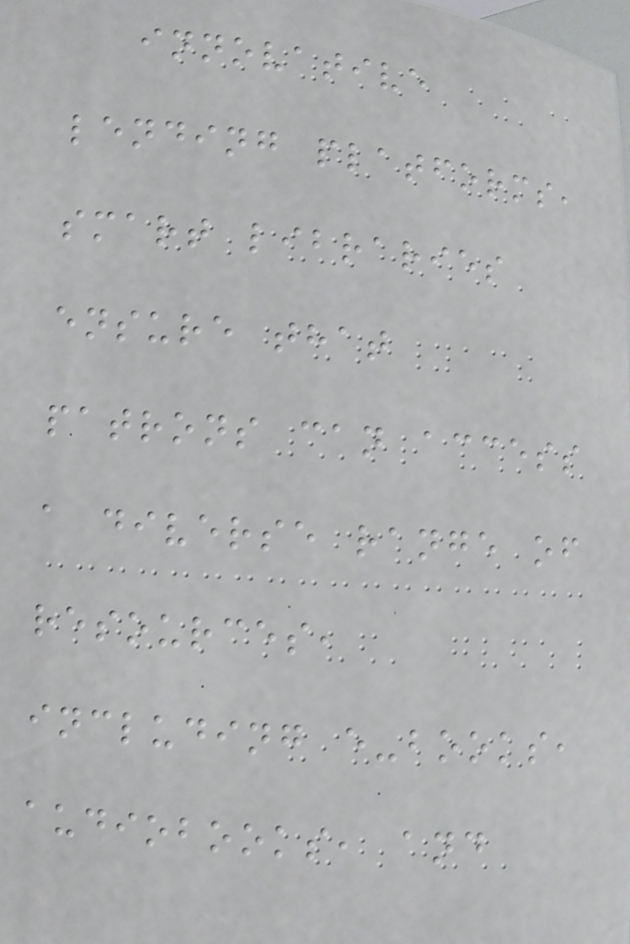innovative
lending platforms,
smart libraries
ensure that
patrons can access
a diverse range of
resources,
including e-books,
audiobooks, and
